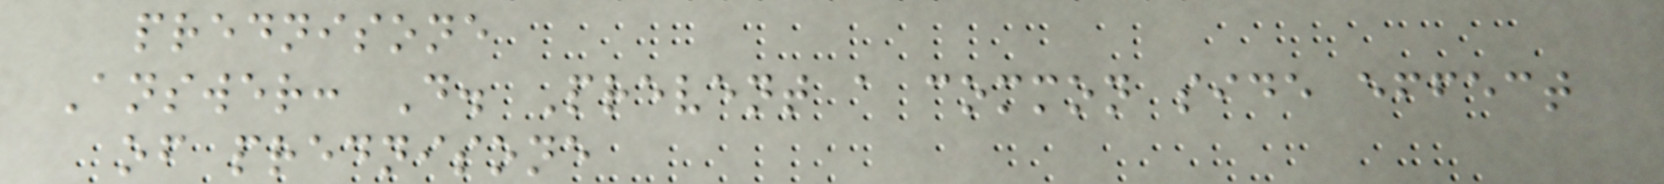prednisone
Answer: D. Prevent a common side effect
of prednisone
